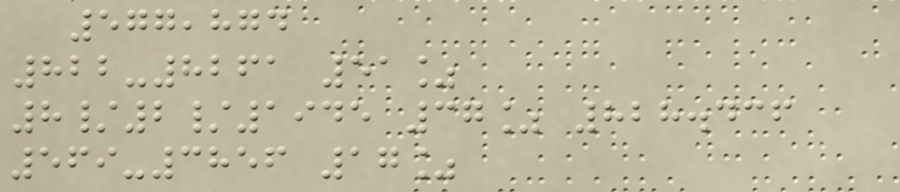577,874
822-8261 51%
8/2/1945 37% 828.436
569-3856 17%
